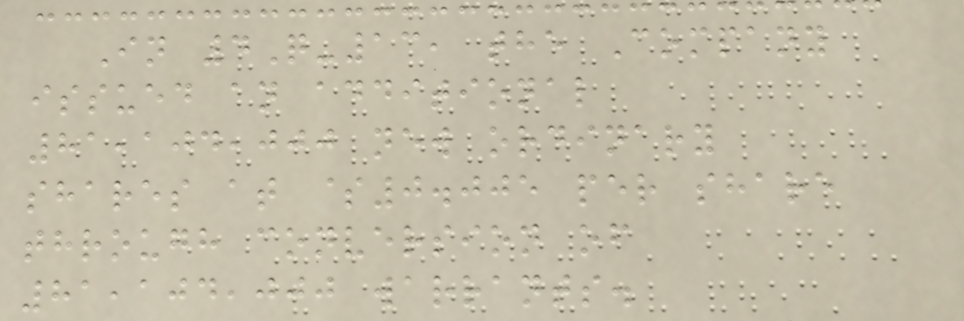In 4Q-13, the Company
issued an additional
81,104,000 new ordinary
shares at $0.005 per share
through conversion of
81,104,000 warrants.
